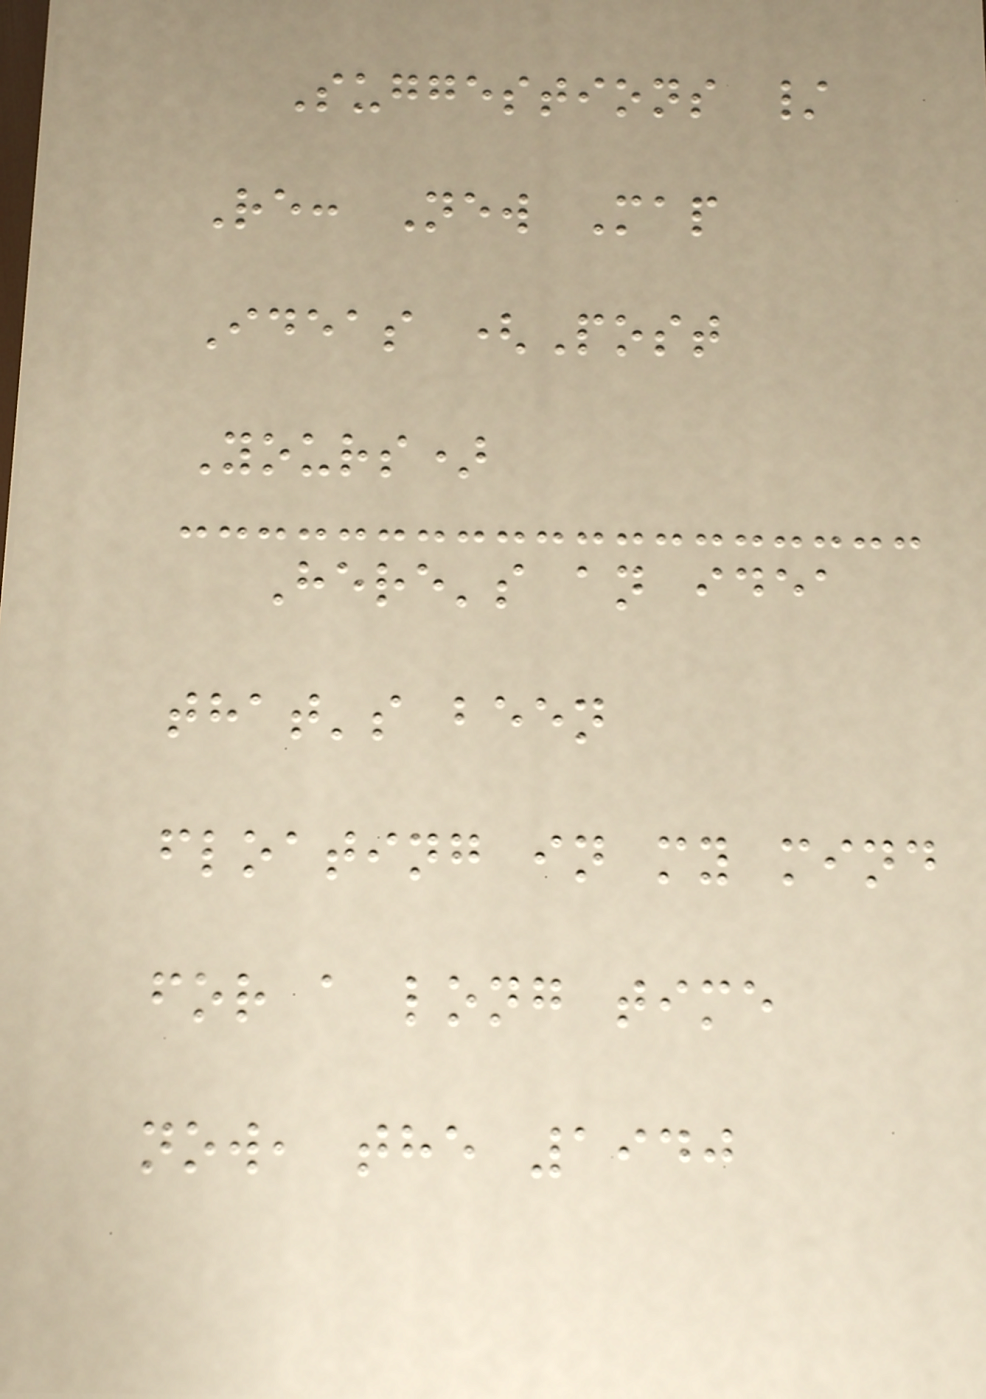Suggestions /
Re: New Map
Ideas (Post
Yours)
Here's an idea
that's been
floating in my mind
for a long time
now, the 1940
